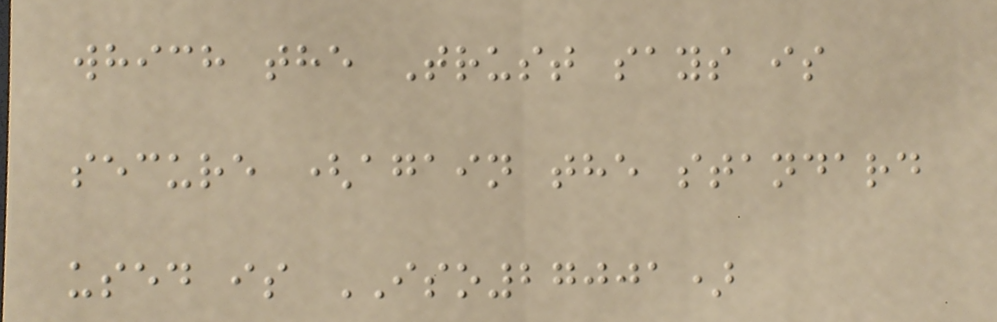which the Trust says is
secure (again the standard
used is ISO27001)
